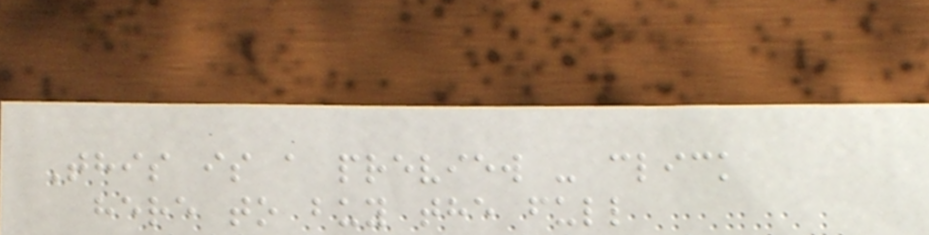This is a preview - click
here to buy the full
